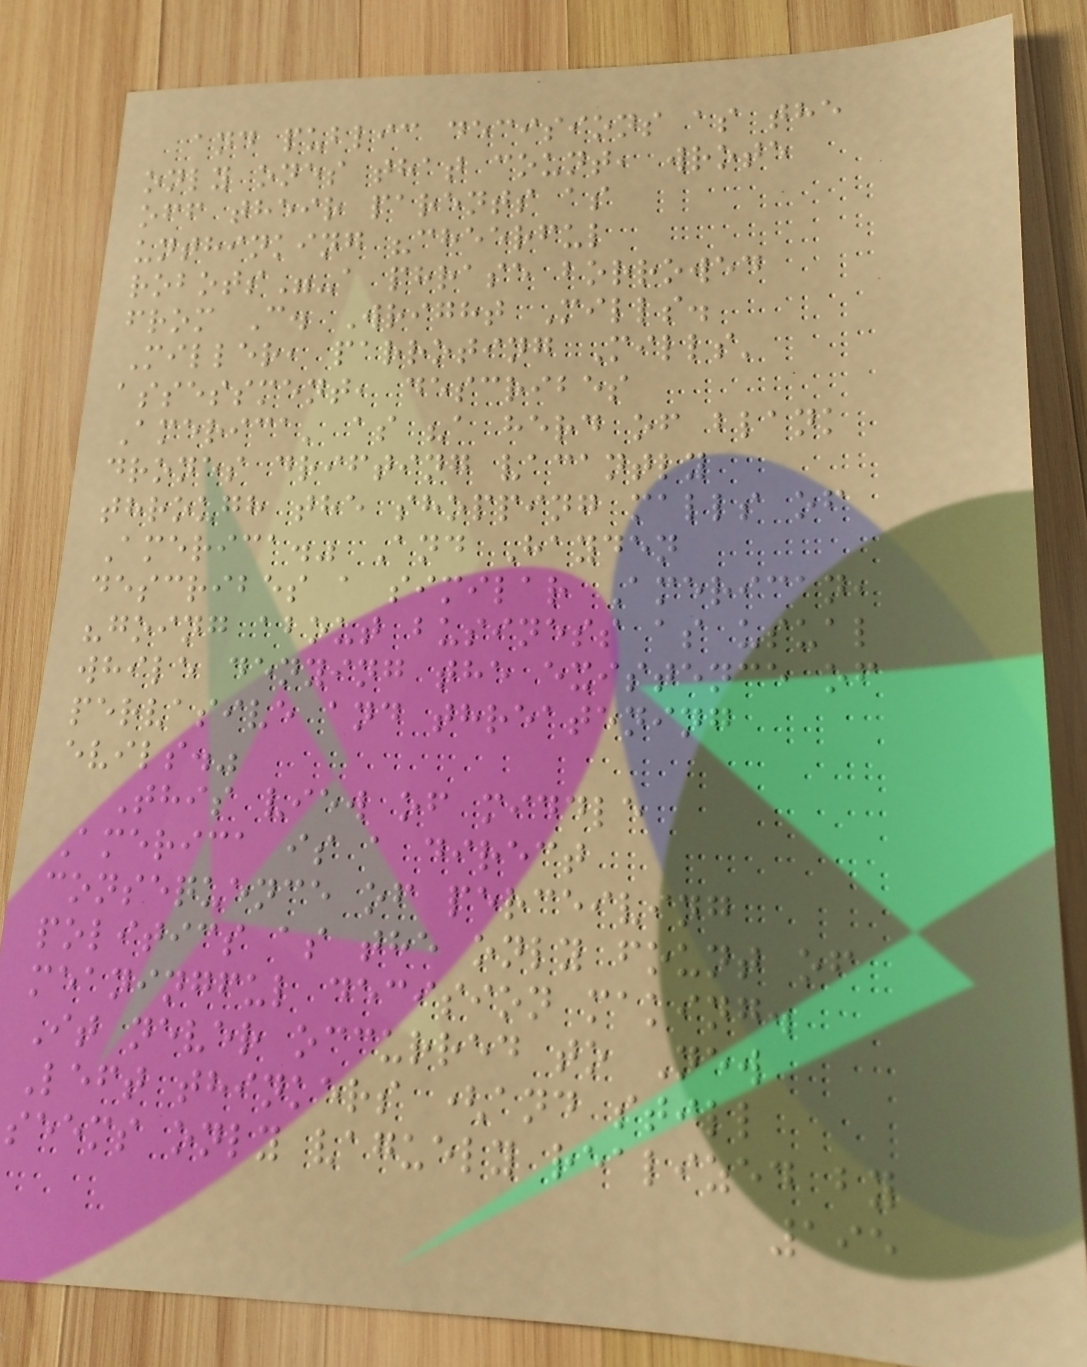and public decisions as the
only ones that count, wrote
off their parents as
unthinking "cheerful
robots"-a phrase borrowed
from C. Wright Mills.
Miller, parroting Mills'
assessment, describes
America' as "a herd of blank
drones drifting vacantly
through the shopping malls of
America." And Hayden
describes a similar American,
"going about business as usual
while denying the existence of
pervasive and threatening
evils."
This view of middle
America is a direct
consequence of perceiving
politics as the only fount of
meaningful decision making.
It never occurred to New
Left thinkers (and still
seems only vaguely realized by
195
